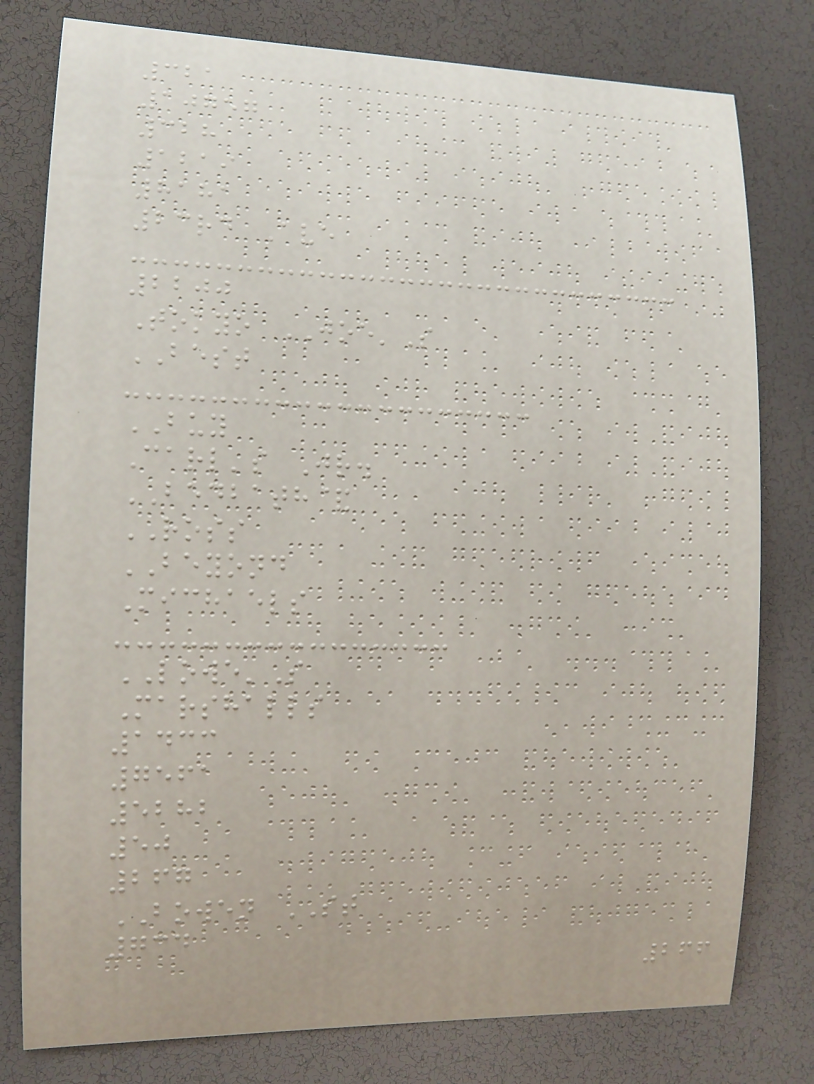321
10757
328
1219
8181
23rd Ave
2200
Tokyo JOE'S
BEST
BUY
Carl's Jr.
BEDBATH&
ROSS
BEYOND
Michaels
LOWE'S
Marshalls
1433
7561
5282
50
267
BOWEN ST
734
266
